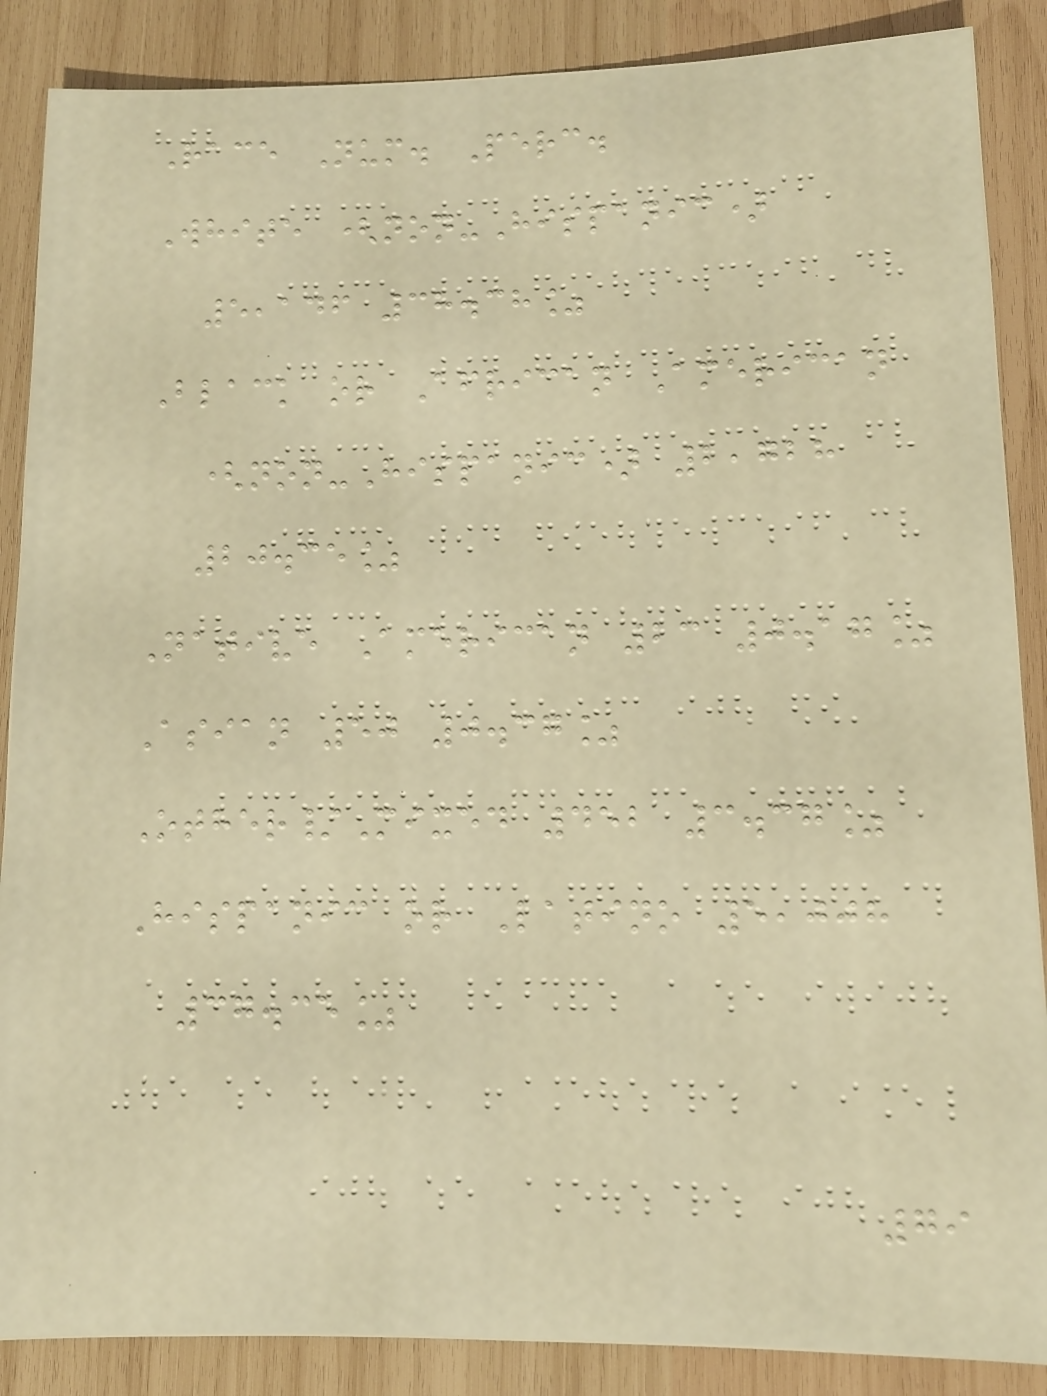Race Num. Perc.
White (non-Hispanic)
5,146 38.38%
Black or African American
(non-Hispanic) 2,728
20.35%
Native American 23 0.17%
Asian 50 0.37%
Other/Mixed 452 3.37%
Hispanic or Latino 5,008
37.35%
79
